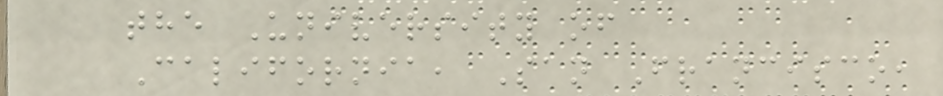the University of
California, San Francisco,
